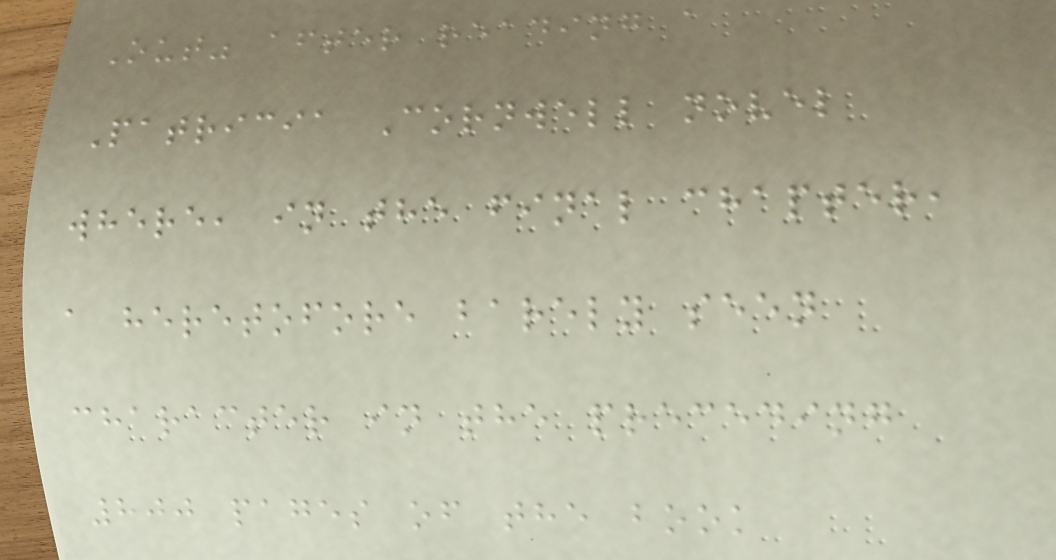Out" after reading a
Patricia Cornwell novel
where, in the final chapter,
a heretofore barely seen
character in the preceding
800 pages of the book
